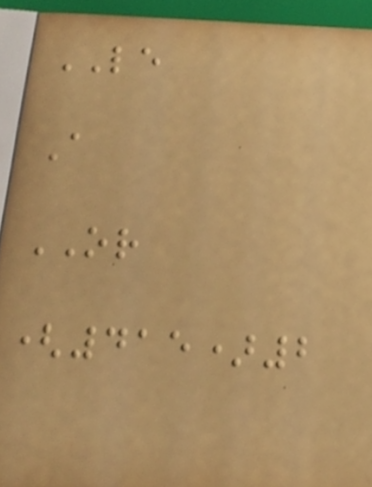LE
A
OR
(415)2
